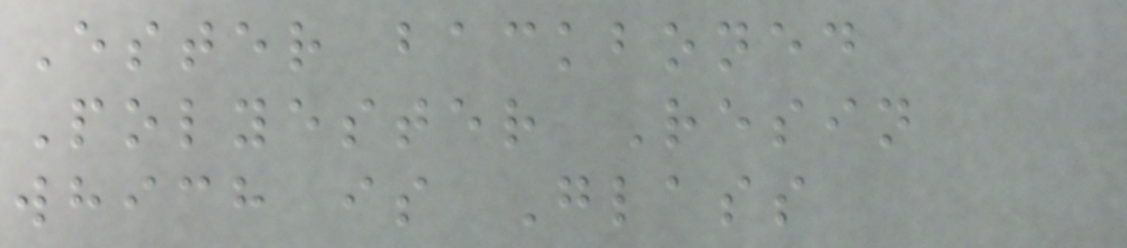Ester backboned
Polyester Resin
which is Glass
